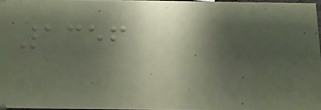1356
